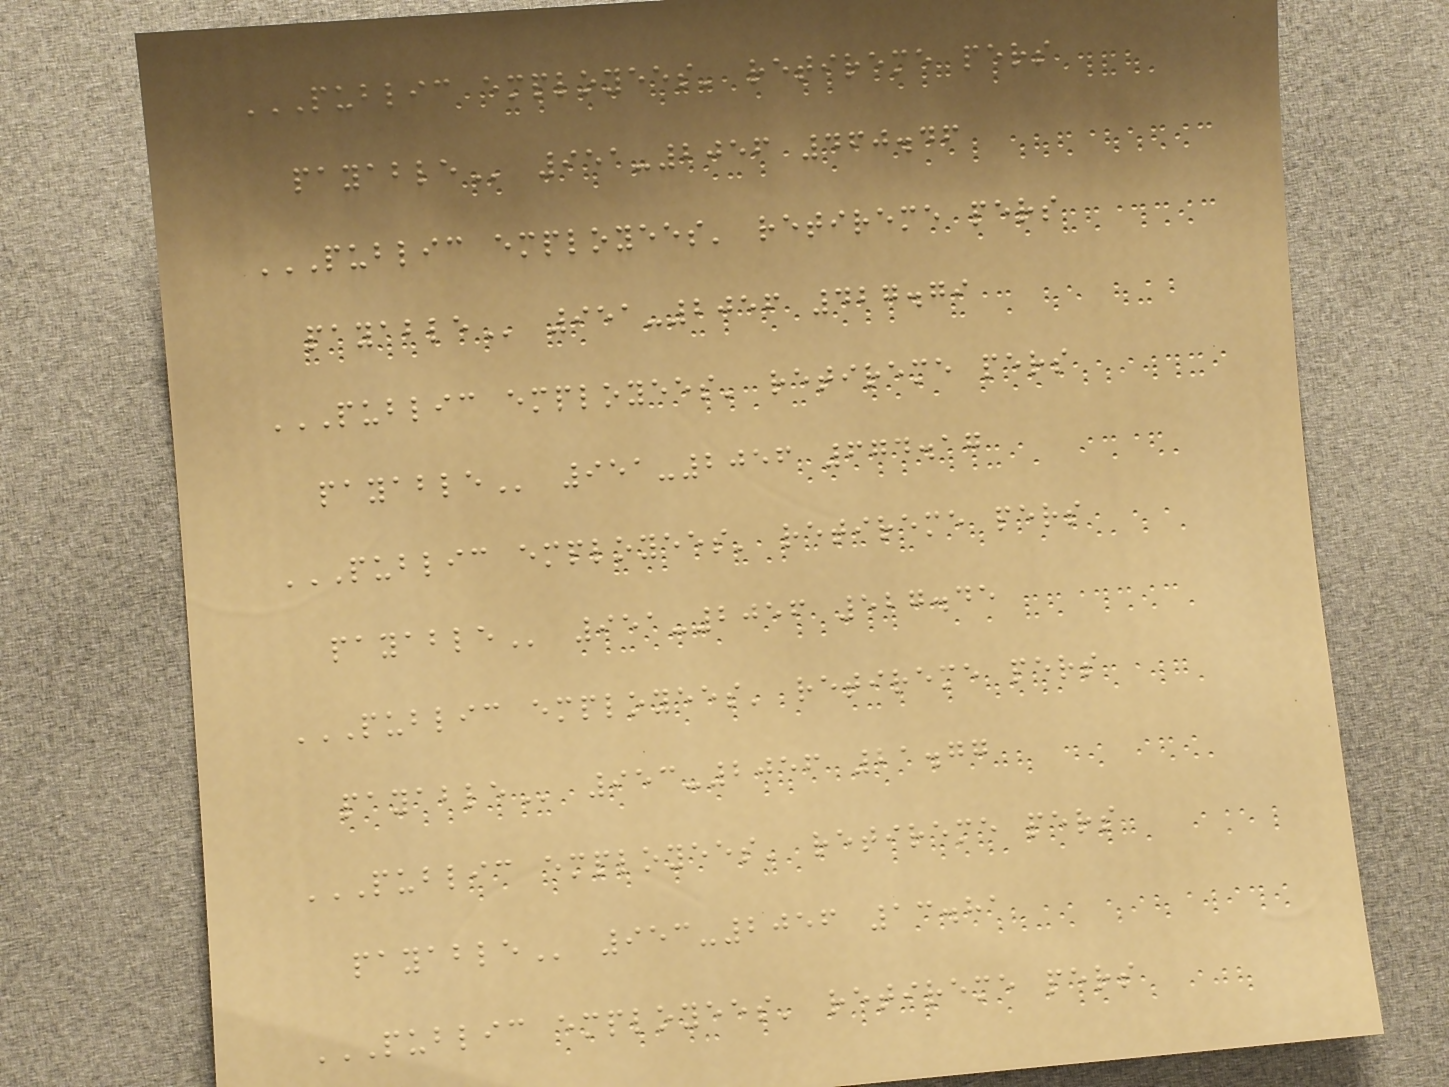PUBLIC EMPLOYEES' RETIREME PERS
PAYABLE 951-2056 460.46
PUBLIC EMPLOYEES' RETIREME PERS
PAYABLE 951-2056 427.79
PUBLIC EMPLOYEES' RETIREME PERS
PAYABLE 951-2056 674.17
PUBLIC EMPLOYEES' RETIREME PERS
PAYABLE 951-2056 527.45
PUBLIC EMPLOYEES' RETIREME PERS
PAYABLE 953-2056 21.77
PUBLIC EMPLOYEES' RETIREME PERS
PAYABLE 953-2056 13.81
PUBLIC EMPLOYEES' RETIREME PERS
